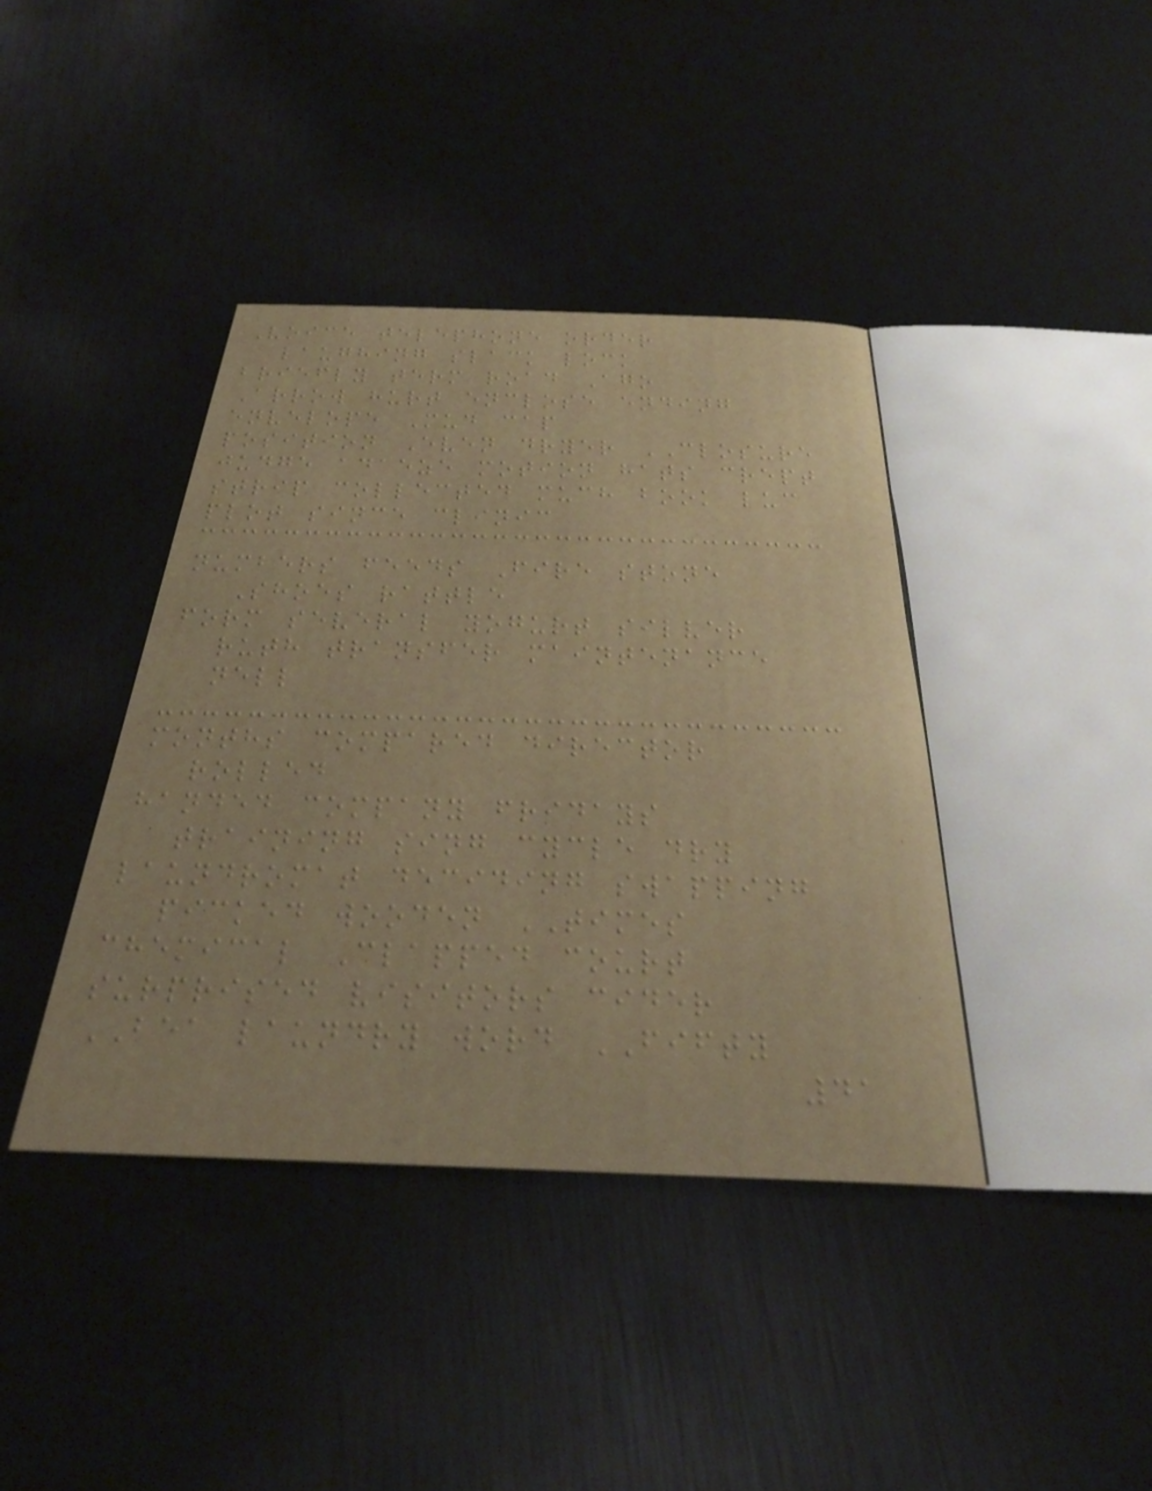Voice telephone order
laughing slack lock
briefly term road Ago
Arrow hurt enclose ending
envelope Mud cap
position Even dryer CLOSURE
judge adaeze motion hats crept
strip collected much book luc
plot since clinic
numbers feeds Fire stone
Shoes rattle
form several yogurt silver
ruth transfer maintenance
nell
months compared director
rolled
handed company fridays
training sing cycle dry
laundromat deciding swapping
picked wooden TIMES
chemical Clapped court
surprised visitors cider
BEA laundry word FIFTY
41
